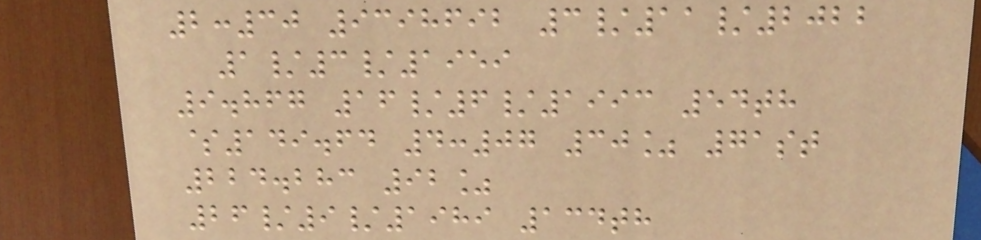2:30 9398692 3/11/2022
1/3/1959
9.867 16/6/1993 54th
$149.64 4:07 30% 71st
224.283 92%
26/9/1989 134th
